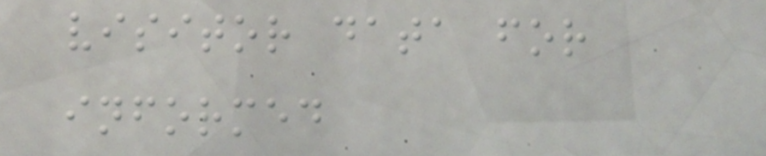visitor data for
informed
